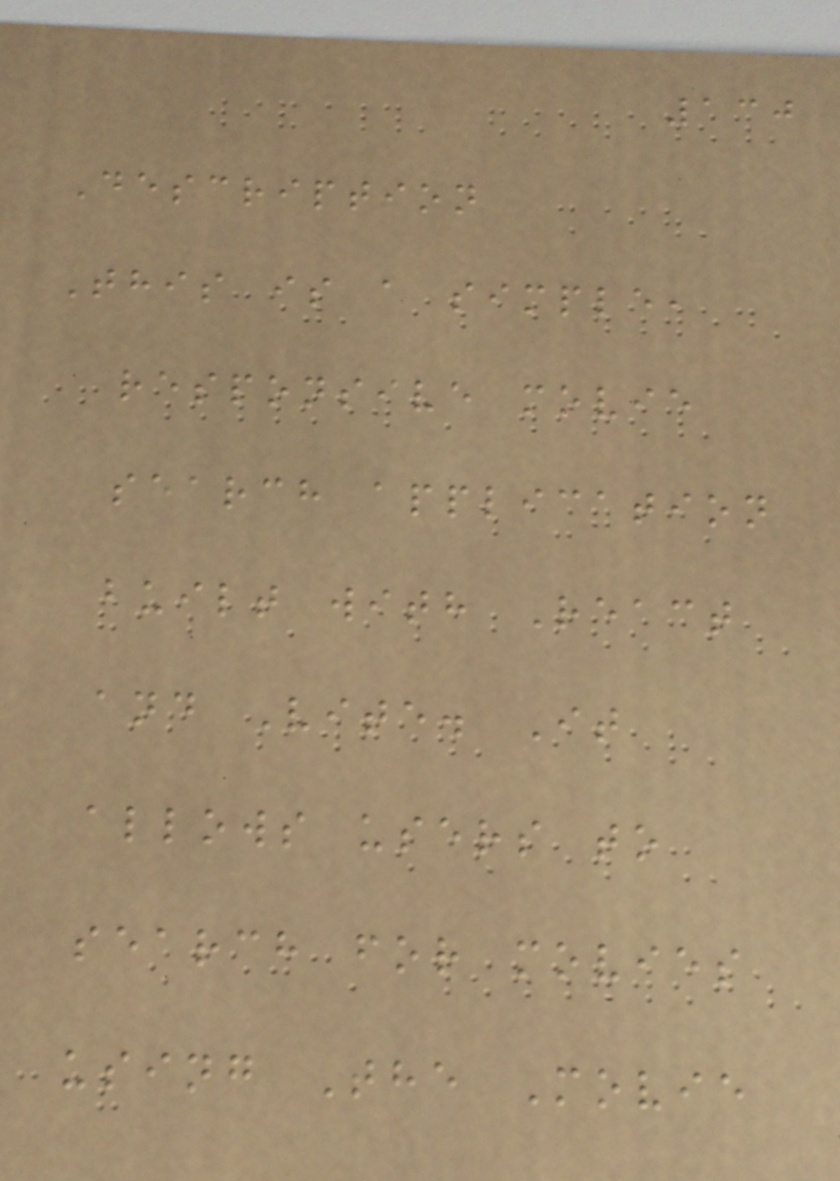130
Description
This is a simple,
responsive movie
search application
built with React
and Vite. It
allows users to
search for movies
using The Movie
